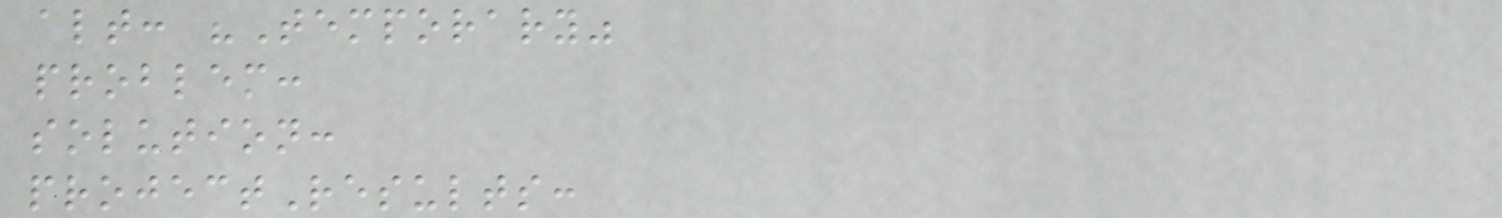alt: "Temporary"
problem:
solution:
projectResults:
